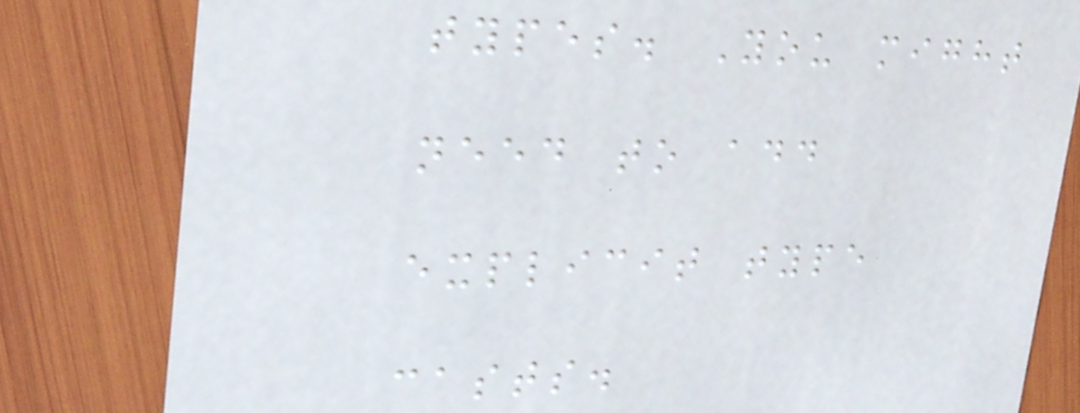types. You might
need to add
explicit type
casts.
